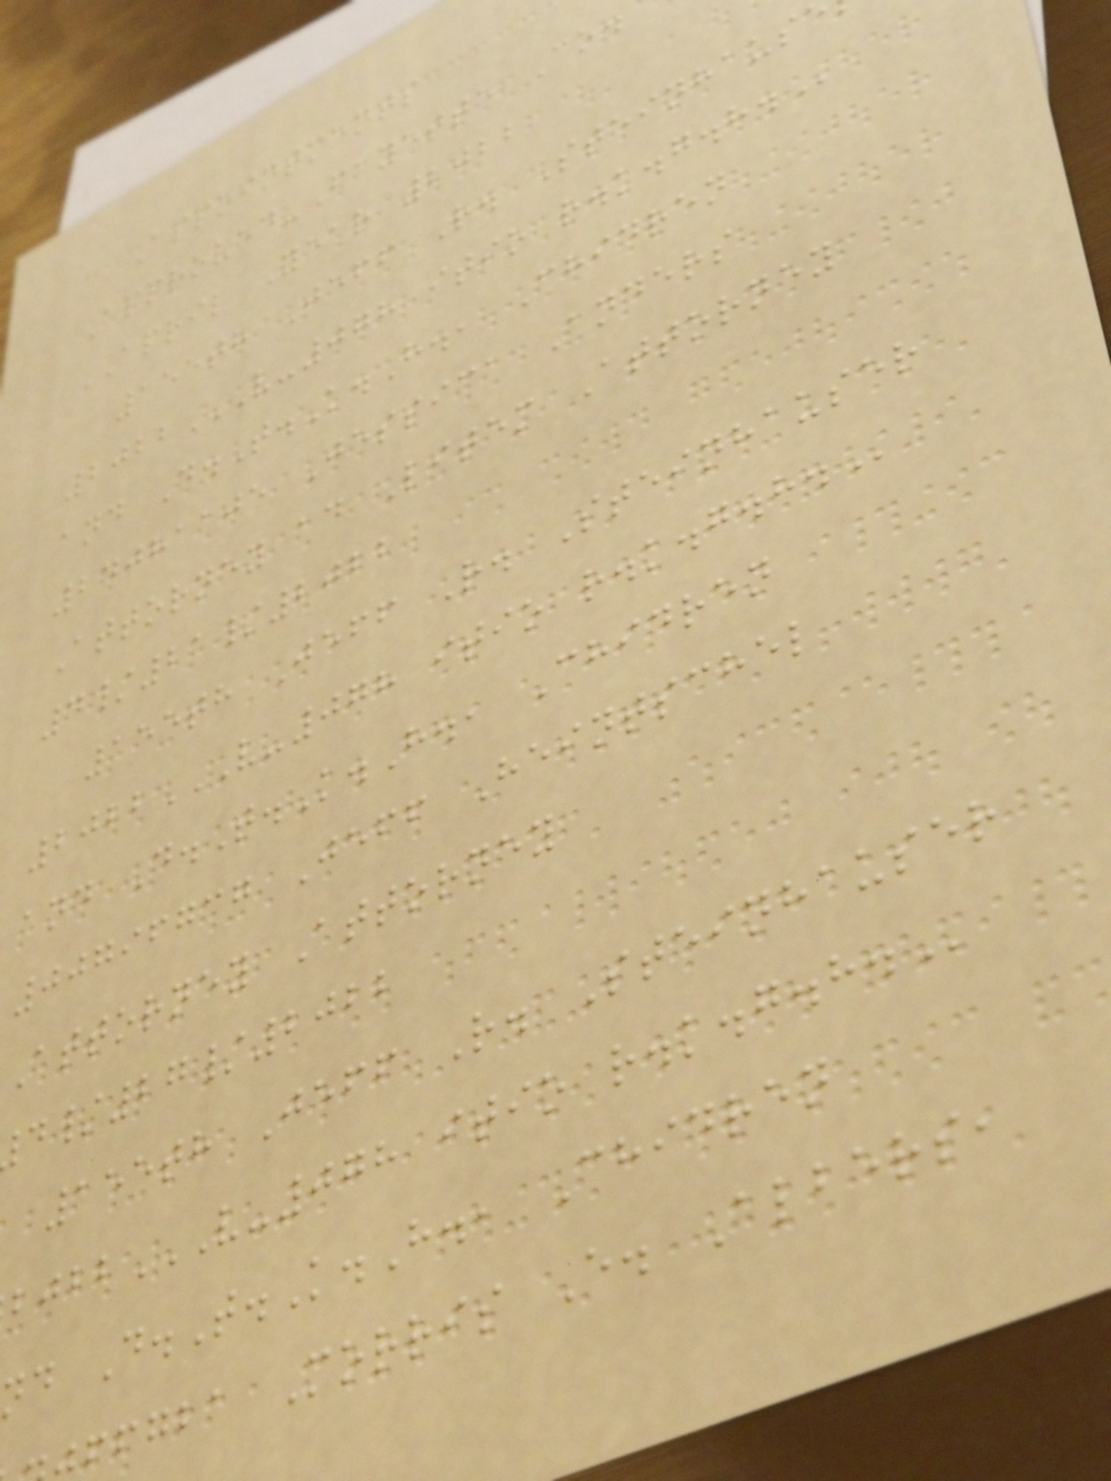Appointments
Approved-Fayette Co.
APRIL Year 2022
155th Jeff R. Steinhaus
2022V-078 ITIO R.K.G.H.
and D.T.K.H., Chidren
24081105 Jessica Anders
Attorney ad Litem Attorney
4/21/2022
155th Jeff R. Steinhauser
2022V-078 ITIO R.K.G.H.
and D.T.K.H., Chidren
00796737 Jeff Heintschel
Attorney Attorney
/27/2022
155th Jeff R. Steinhauser
nd D.T.K.H., Chidren
ffgba Morris E. Albers,
